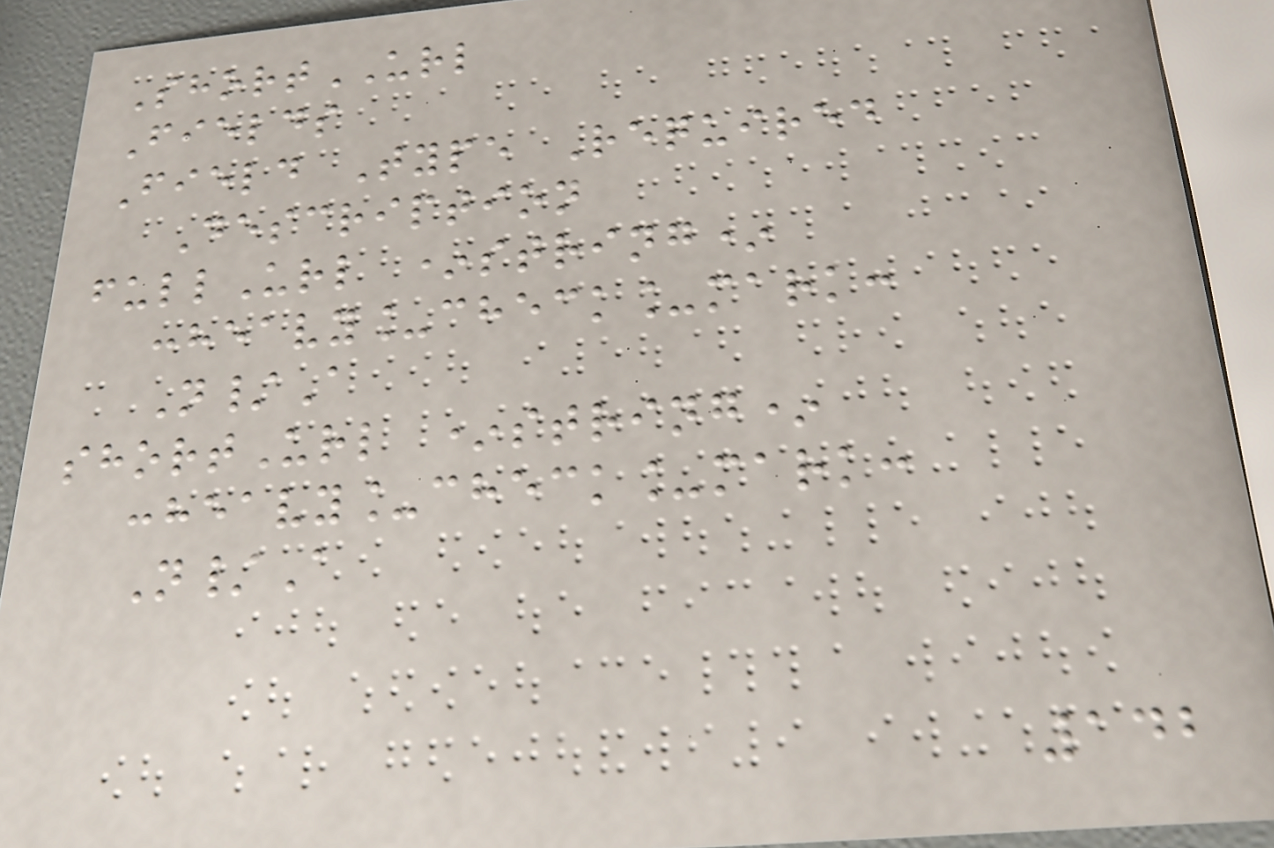ShortURL
Fields
Field Type Required
Description
fullUrl *string*
:heavy_check_mark:
N/A
shortUrl *string*
:heavy_check_mark:
N/A
142
